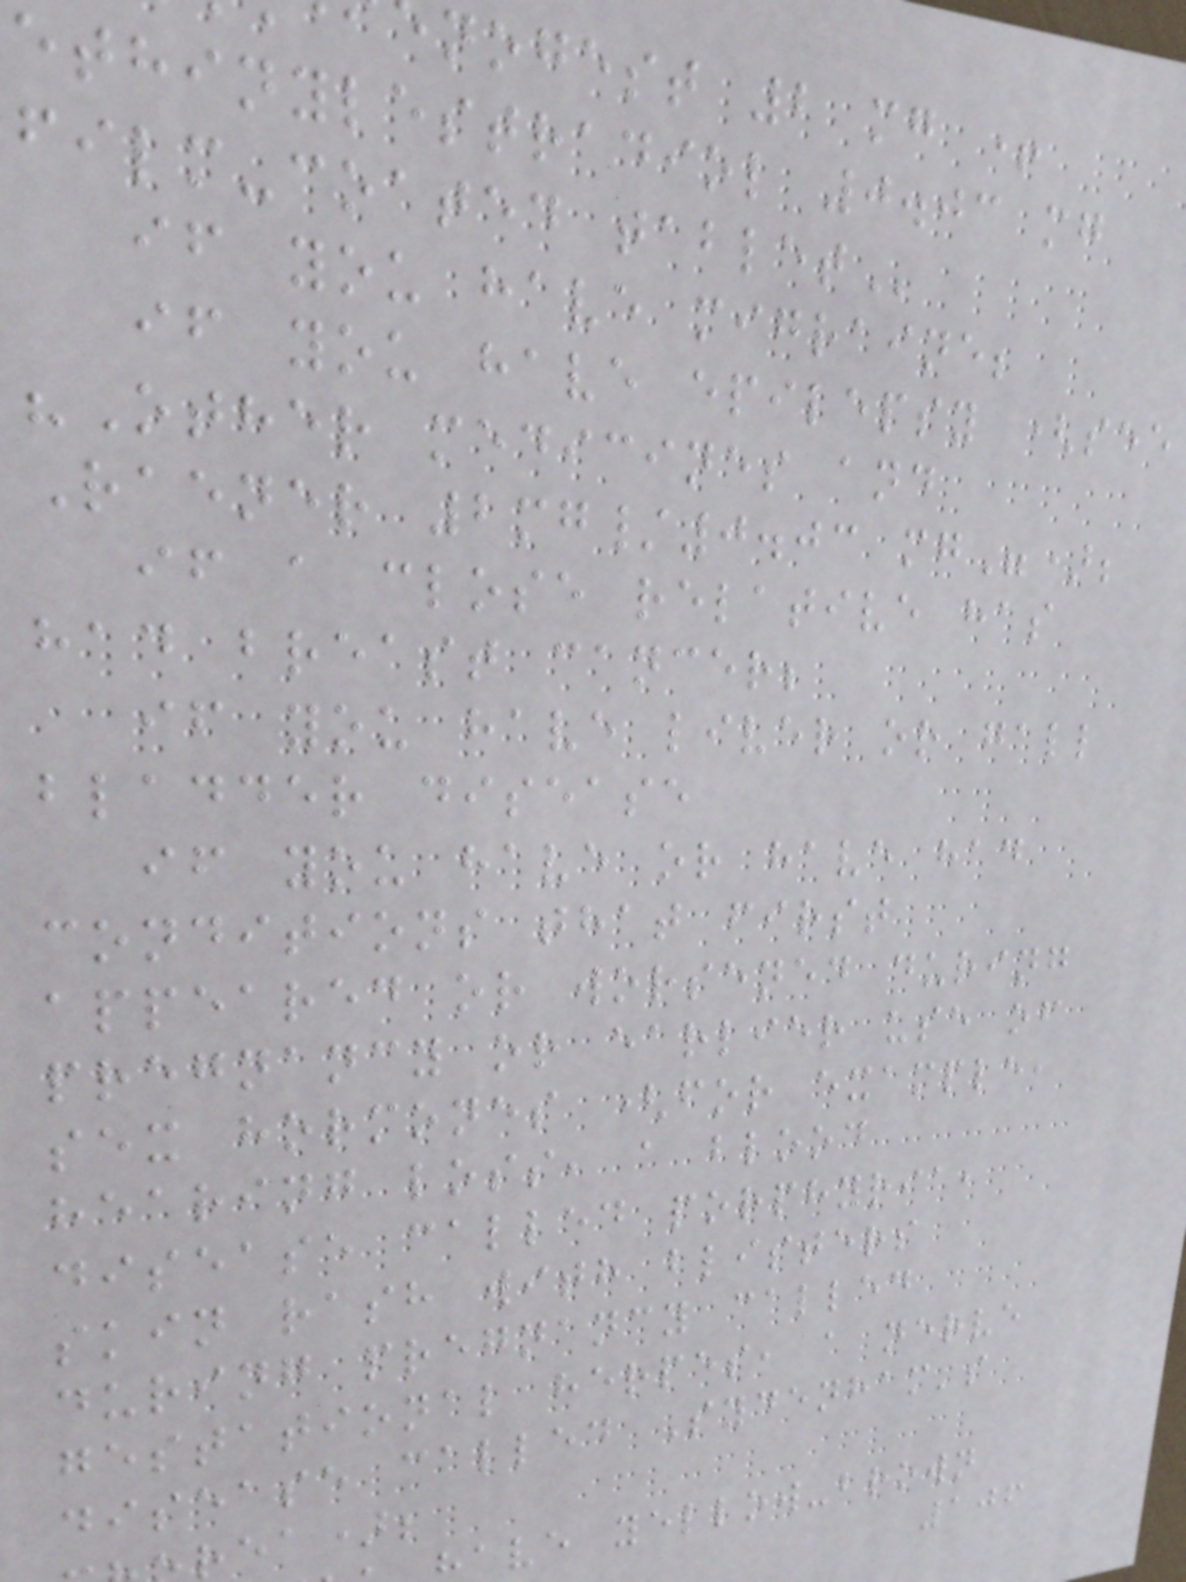nogest 2 mg +
ethinylestradiol 0.03 mg
film-coated
if you have migraine;
if you have epilepsy (see
"Other medicines and
Raener 2mg/0.03 mg");
if a close relative has
had breast cancer;
if you have liver or gall
bladder disease
if you have or have had
conditions that first
appeared or worsened during
pregnancy or earlier use of
sex hormones (for example,
hearing loss, a blood
disease called porphyria,
skin rash with blisters
during pregnancy called
gestational herpes, a nerve
disease called Sydenham's
ea);
ave yellow-brown
106
